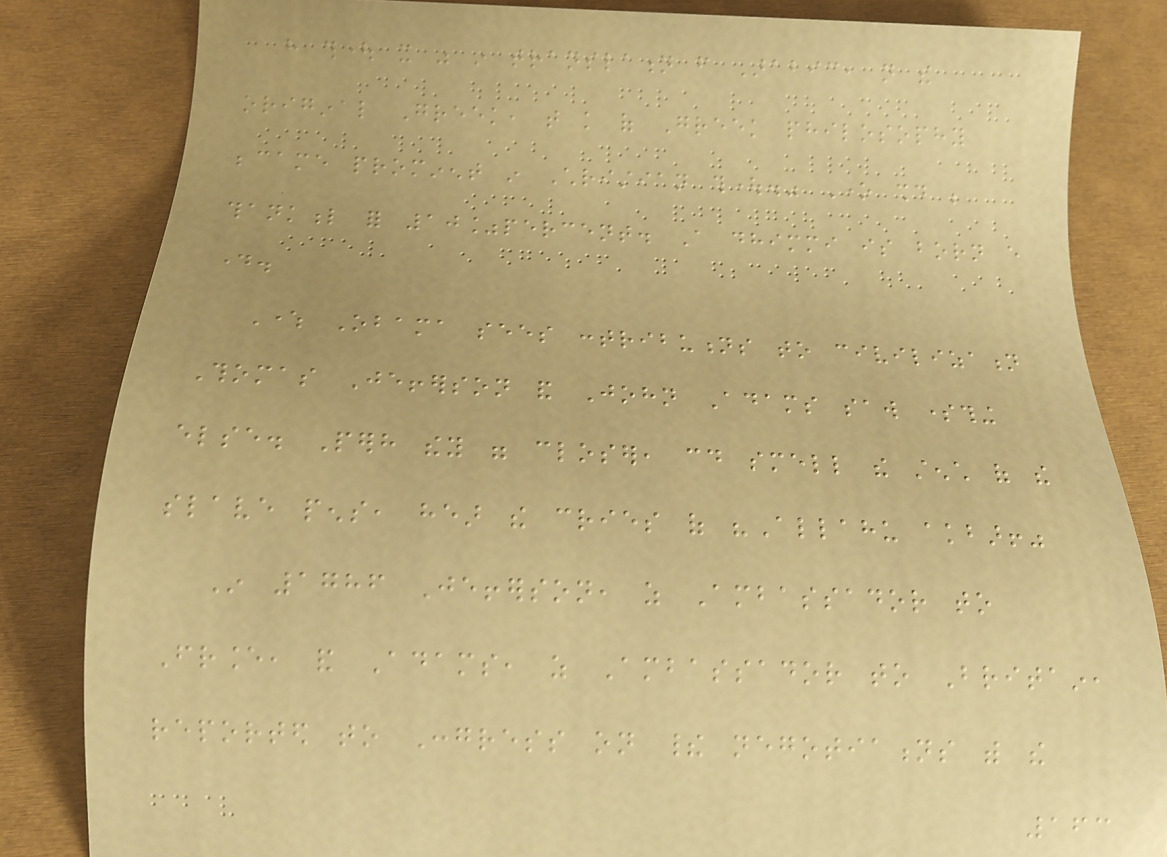have thought it was in translation from Arabic, not the
original Greek, that knowledge of Greek philosophy
became prominent in Christian thought." One should be
thankful for 10%percent. A dhimmi is born every
day.
Where Obama sees contributions to civilization
Thomas Jefferson and John Adams saw something
else. Perhaps they were closer, could smell the stench of the
slave pens, hear the cries of "Allahu akbar!"
In 1786 Jefferson, as Ambassador to
France, and Adams, as Ambassador to Britain,
reported to Congress on their negotiations with the
163
